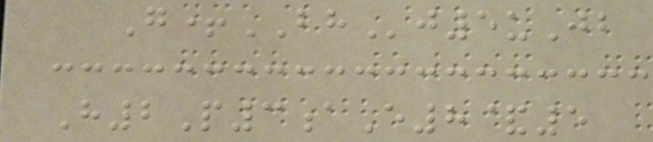G+BHj5uJb
H2P3aE8&5
